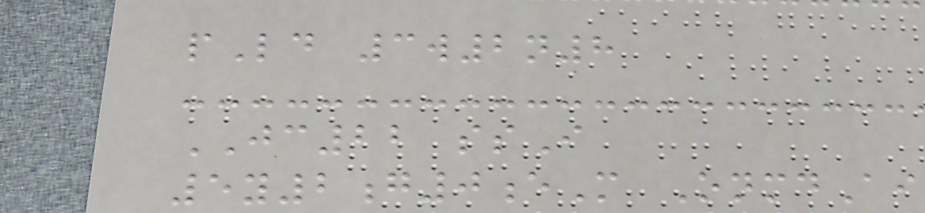pLd 3w2n8
JC22 ssI
5y2g0eM OnmdAi
